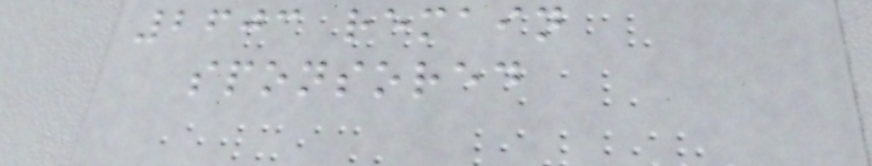2603 remain
sponsored
